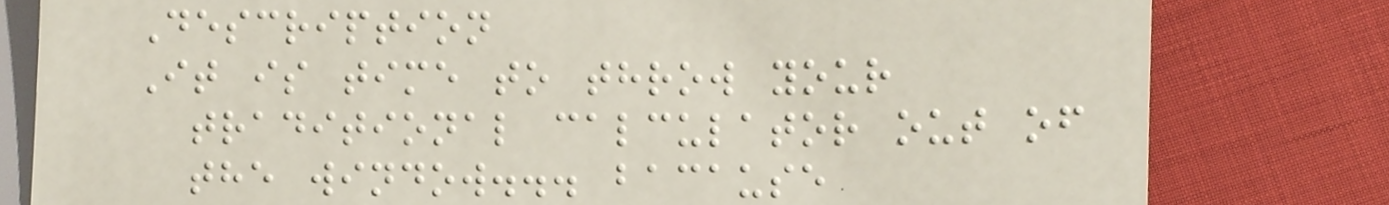Description
It is time to throw your
traditional calculator out of
the window... bacause
